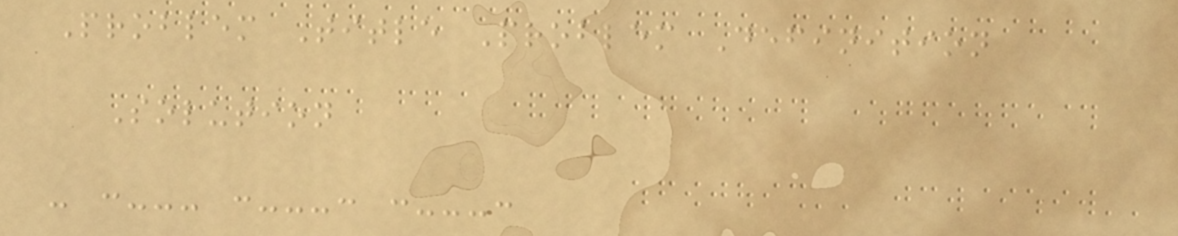Problem Title Problem Definition
Solution
- :--- :---: :---:
